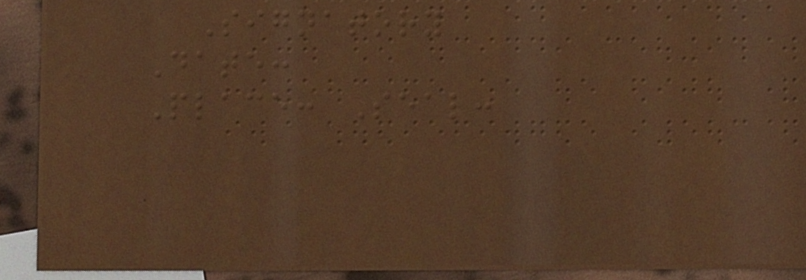Signatory
Date:
Place: Seal:
